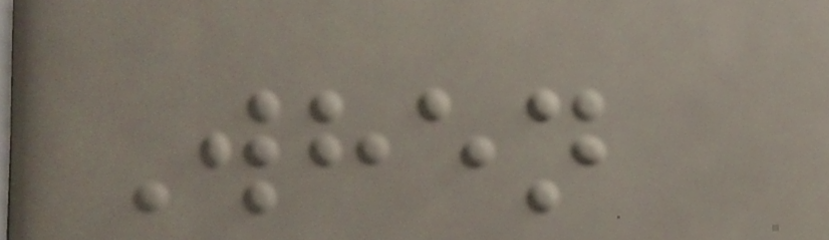When
